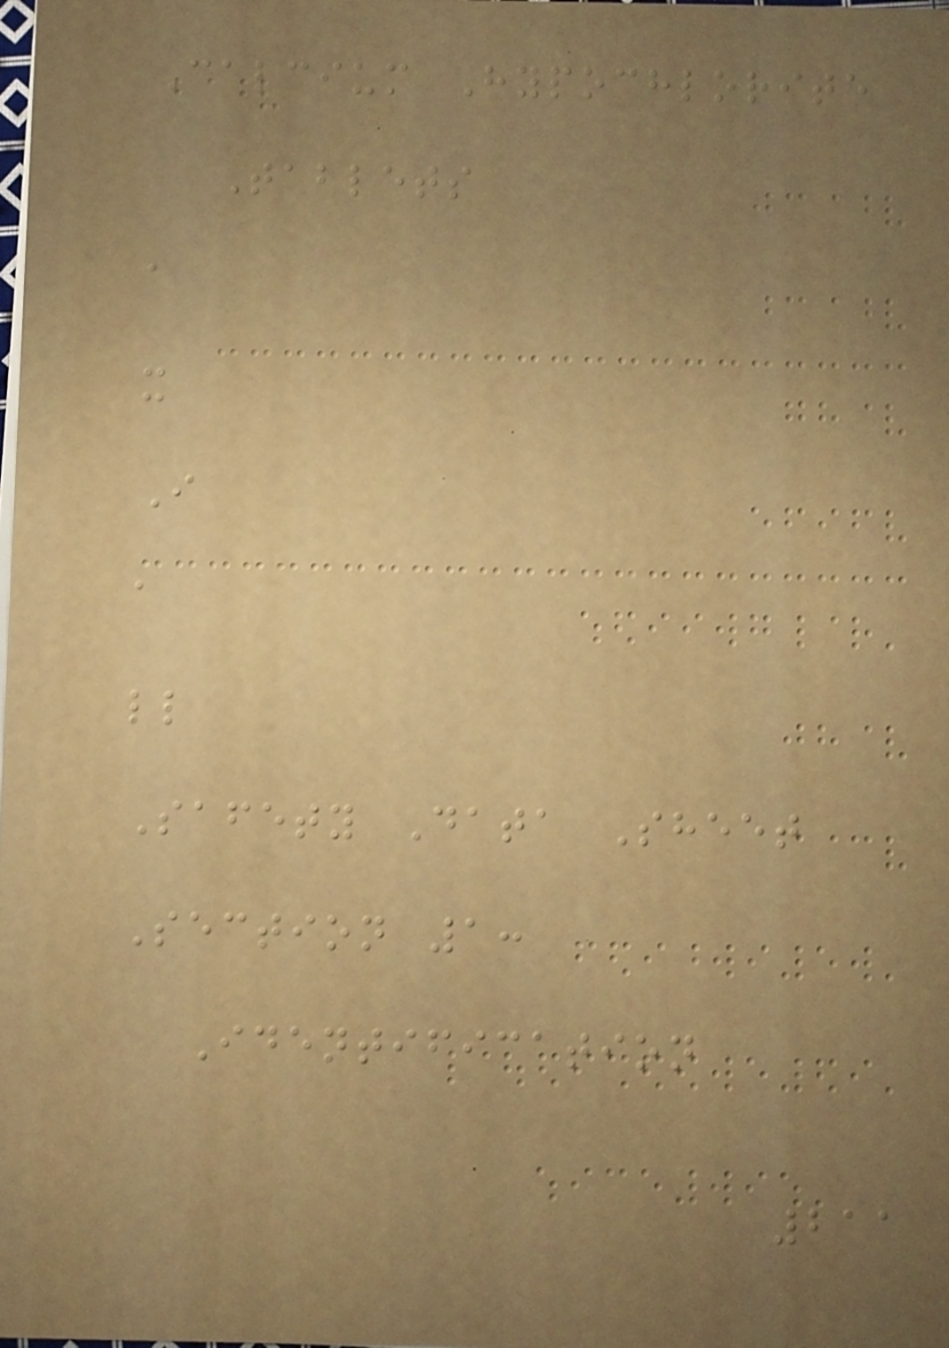Calcium Hypochlorite
Tablets
a
x
I
a
ll
Safety Data Sheet
Section 1:
Identification
211
